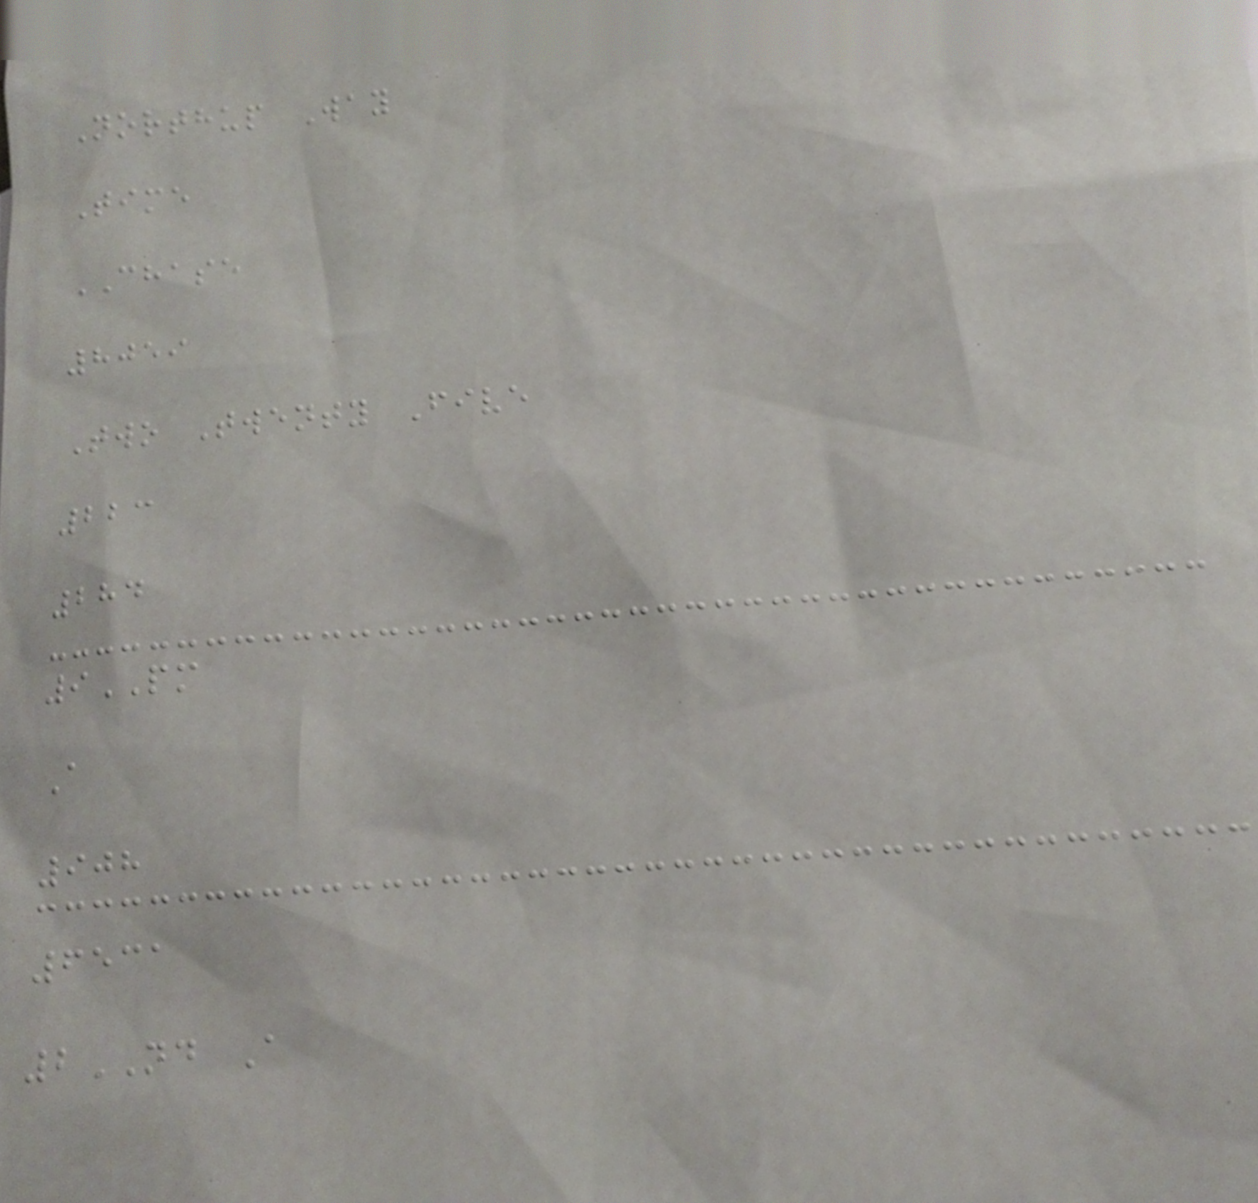Northup Way
Time
CHASE
8059
Two Twenty Five
223
284
9PM
A
908
6531
2ND A
